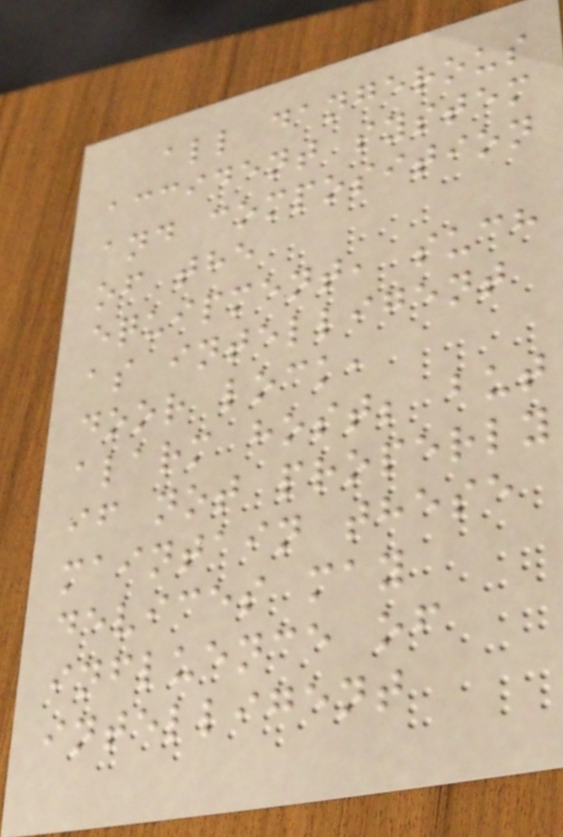all dangerous
accident system
and composition
of the
equipment, such
as intelligent
door lock,
alarm host; but
if not properly
maintain these
devices may
influence of
intelligent
